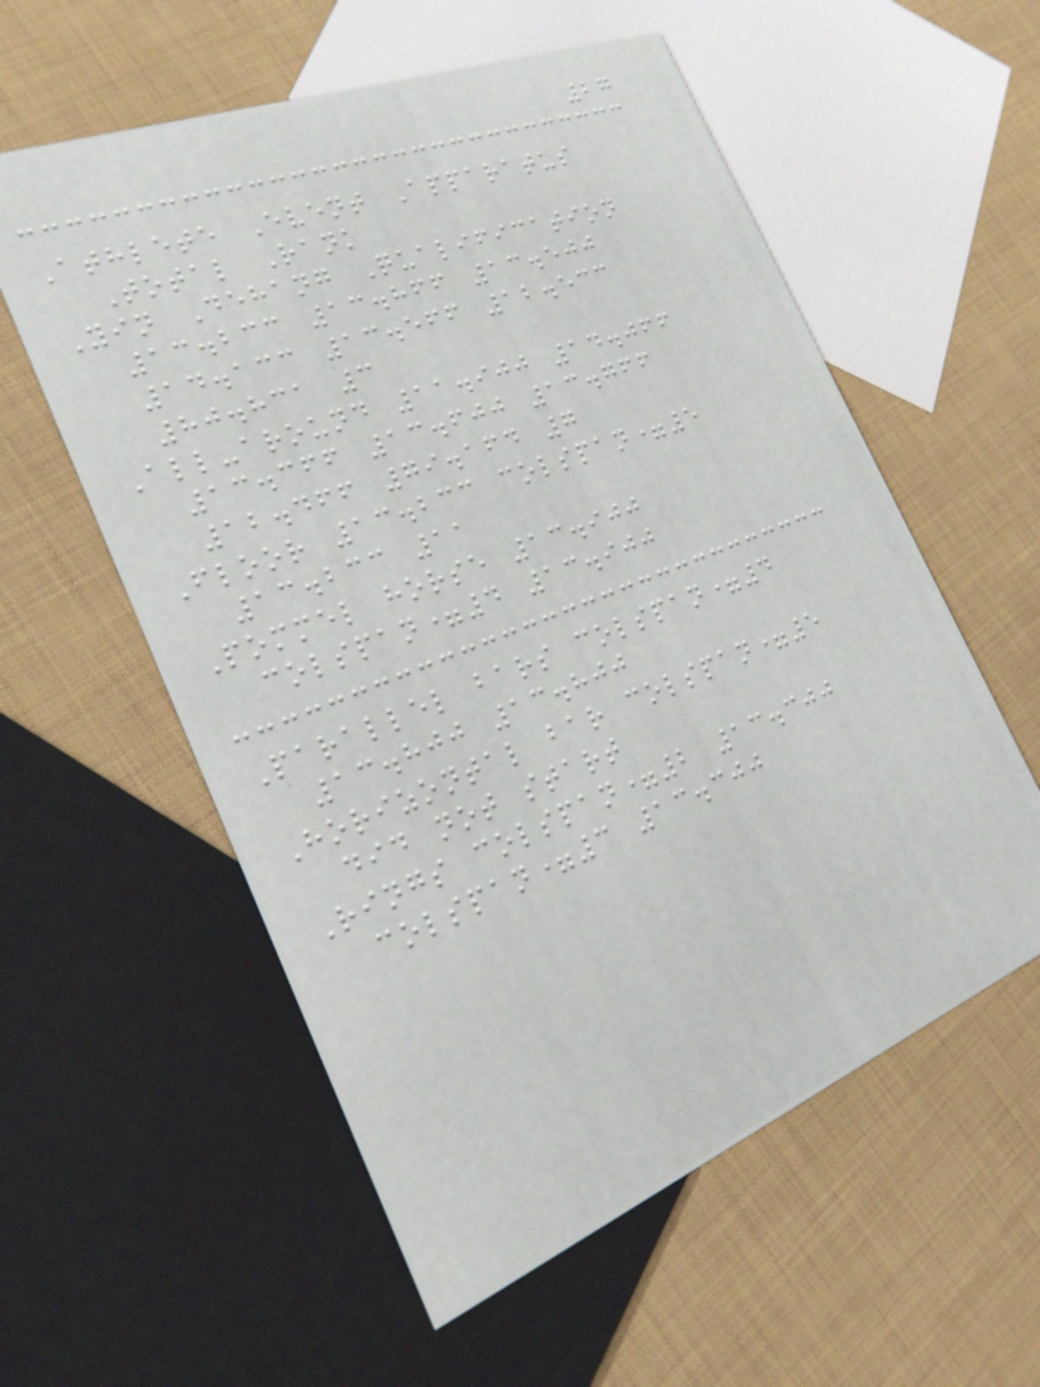27
Athlete Event Apparatus
Total Rank
Yin Dehang Qualification
13.233 13.866 13.500
14.133 13.566 12.533
80.831 3
All-around 11.900 14.066
13.366 13.600 13.766
12.466 79.164 7
Floor 13.233 colspan=5
13.233 11
Pommel horse 13.900
colspan=4 13.900
Parallel bars colspan=4
13.800 13.800
Horizontal bar colspan=5
did not start
Rings colspan=2 13.300
colspan=3 13.300
